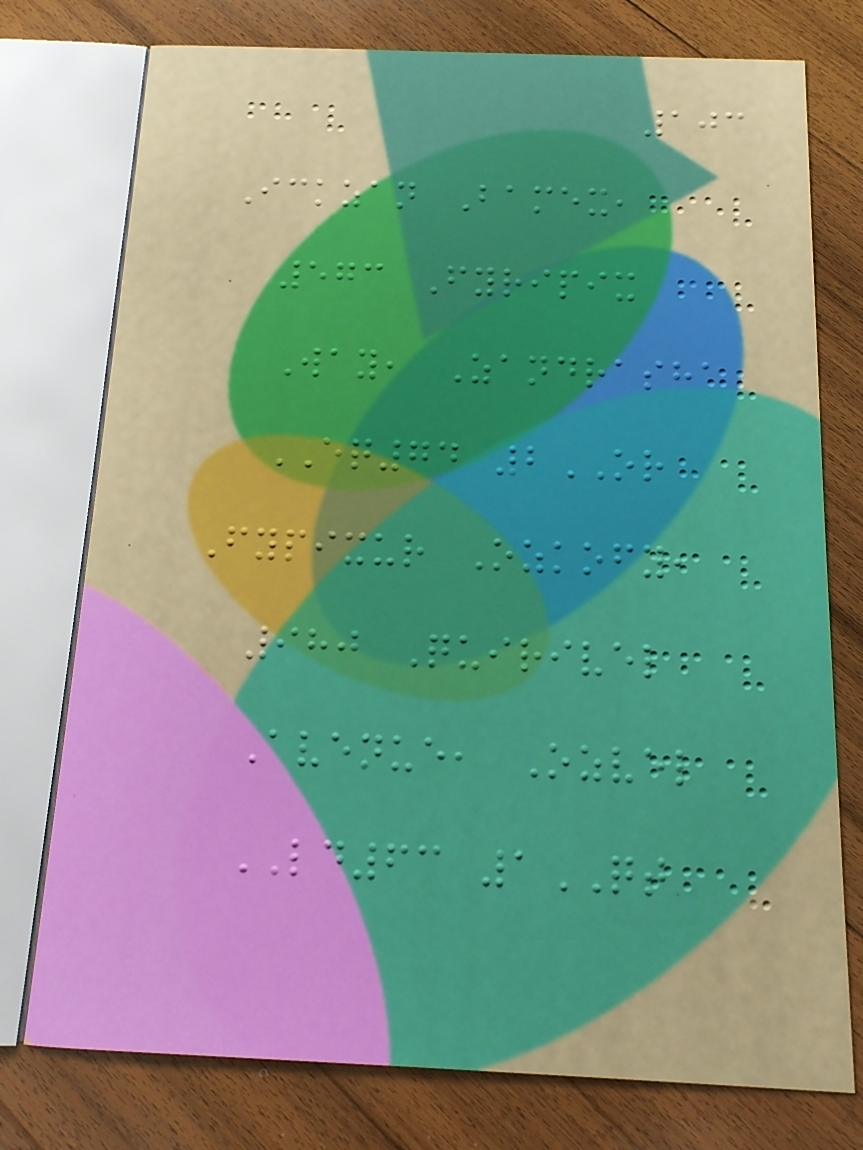103
Ickzan Bamex,
573 Fyripix
Way, Zandrasha
EQ74 2OR
Fypixur Ozkofy,
980 Quirivel
Avenue, Ozvel
LD63 1QT
